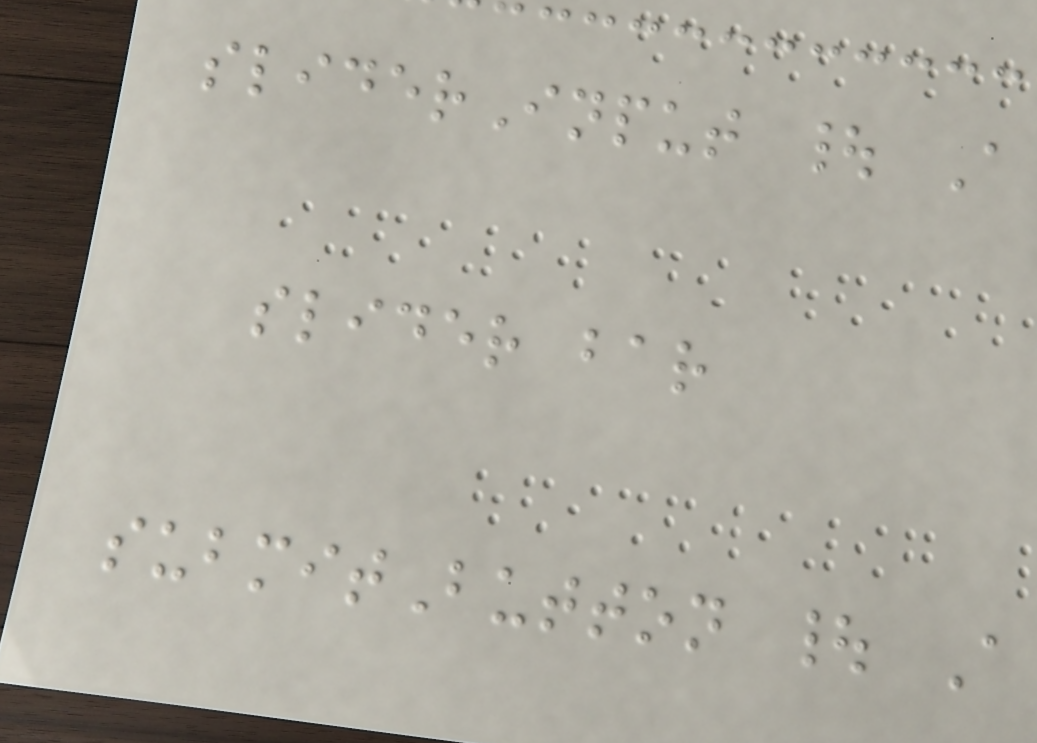sliderInput | A
slider bar
submitButton | A
